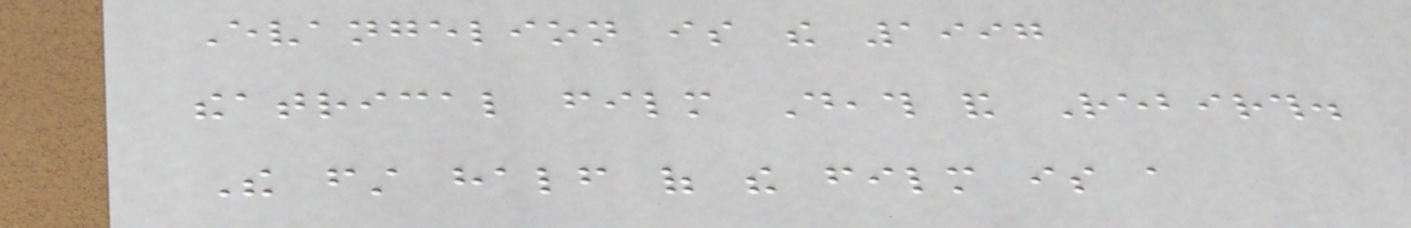Evangelion is the 1997
theatrical film Death and Rebirth.
The first half of the film is a
